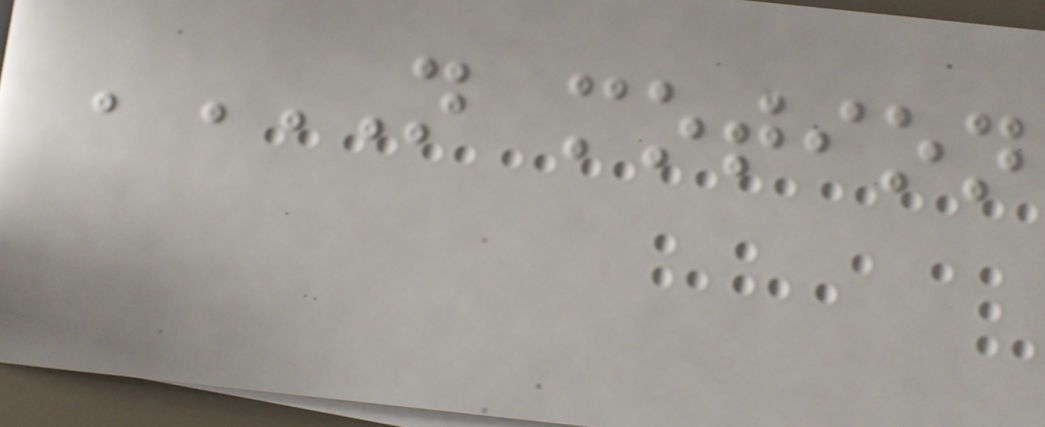'N MOTION
